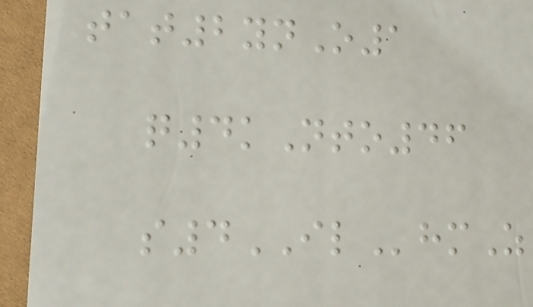tat2ynO1
q4kNto46
s4ILhmZ
